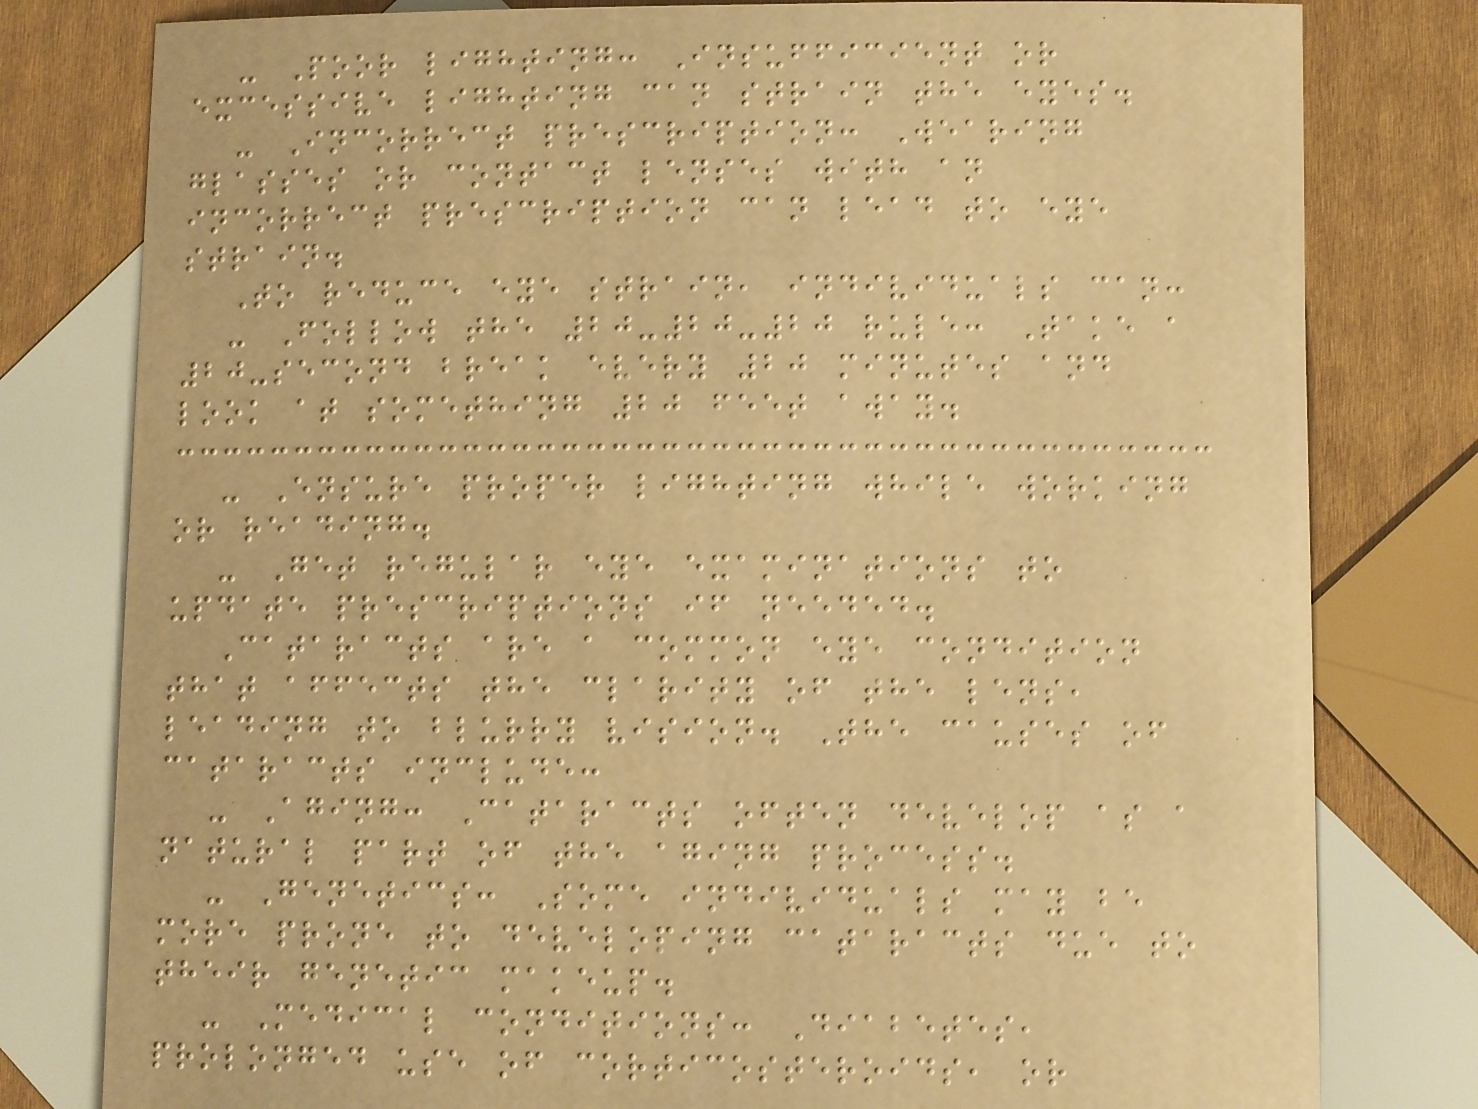- Poor lighting: Insufficient or
excessive lighting can strain the eyes.
- Incorrect prescription: Wearing
glasses or contact lenses with an
incorrect prescription can lead to eye
strain.
To reduce eye strain, individuals can:
- Follow the 20-20-20 rule: Take a
20-second break every 20 minutes and
look at something 20 feet away.
- Ensure proper lighting while working
or reading.
- Get regular eye examinations to
update prescriptions if needed.
Cataracts are a common eye condition
that affects the clarity of the lens,
leading to blurry vision. The causes of
cataracts include:
- Aging: Cataracts often develop as a
natural part of the aging process.
- Genetics: Some individuals may be
more prone to developing cataracts due to
their genetic makeup.
- Medical conditions: Diabetes,
prolonged use of corticosteroids, or
